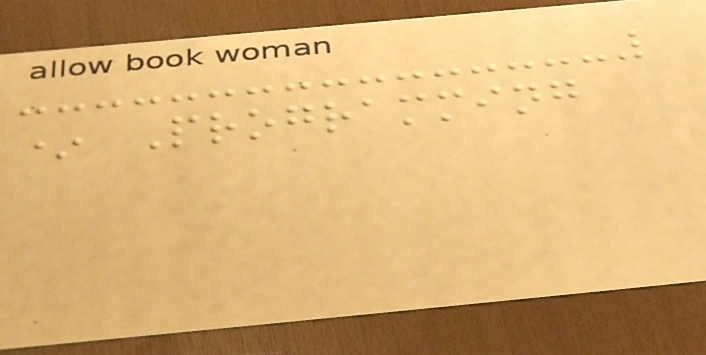* Programming
